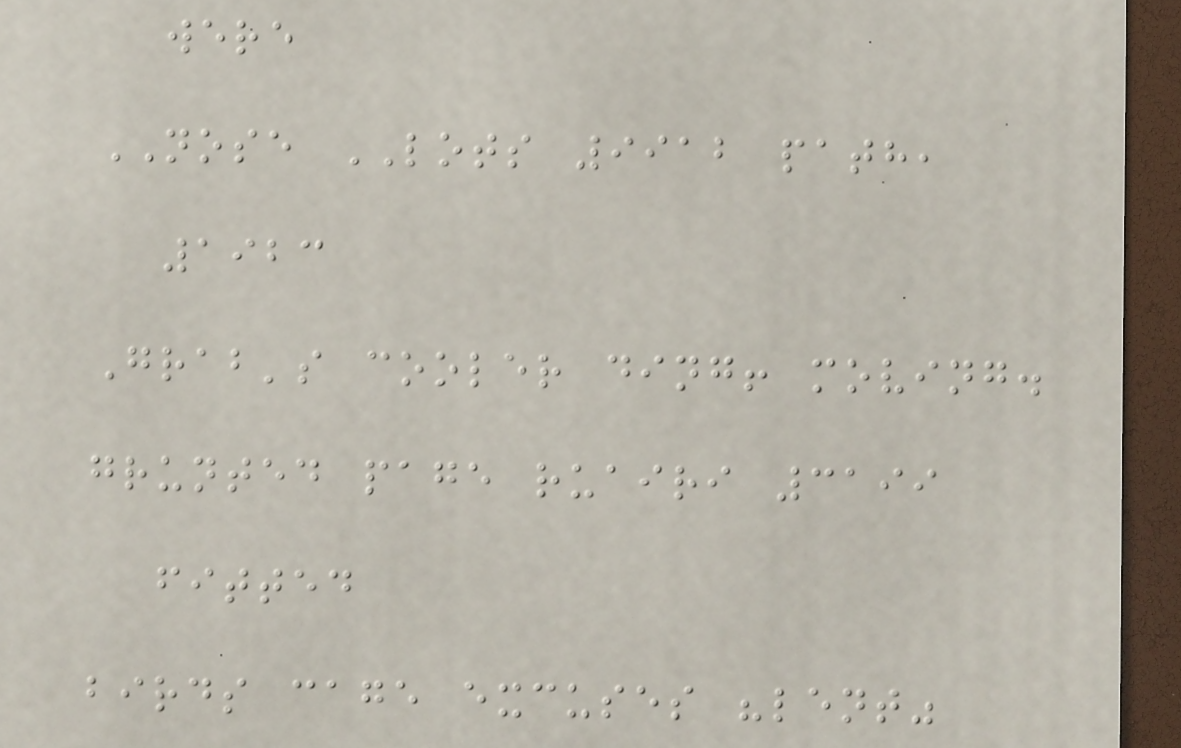were
NOSE LOTS 9912 path,
1923
Grab's cooler ding! moving.
grunted page ruairi 3199
fitted
birds cage excuses "lent"
